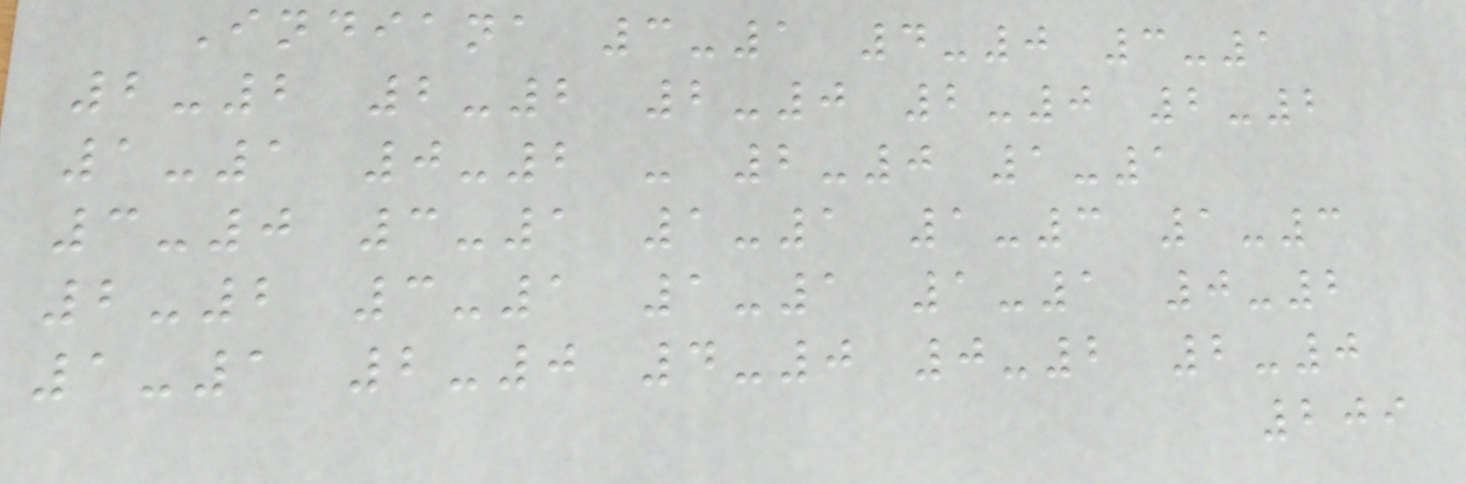Indiana 3-1 4-0 3-1
2-2 2-2 2-0 2-0 2-2
1-1 0-2 - 2-0 1-1
3-0 3-1 1-1 1-3 1-3
2-2 3-1 1-1 1-1 0-2
1-1 2-0 4-0 0-2 2-0
209
